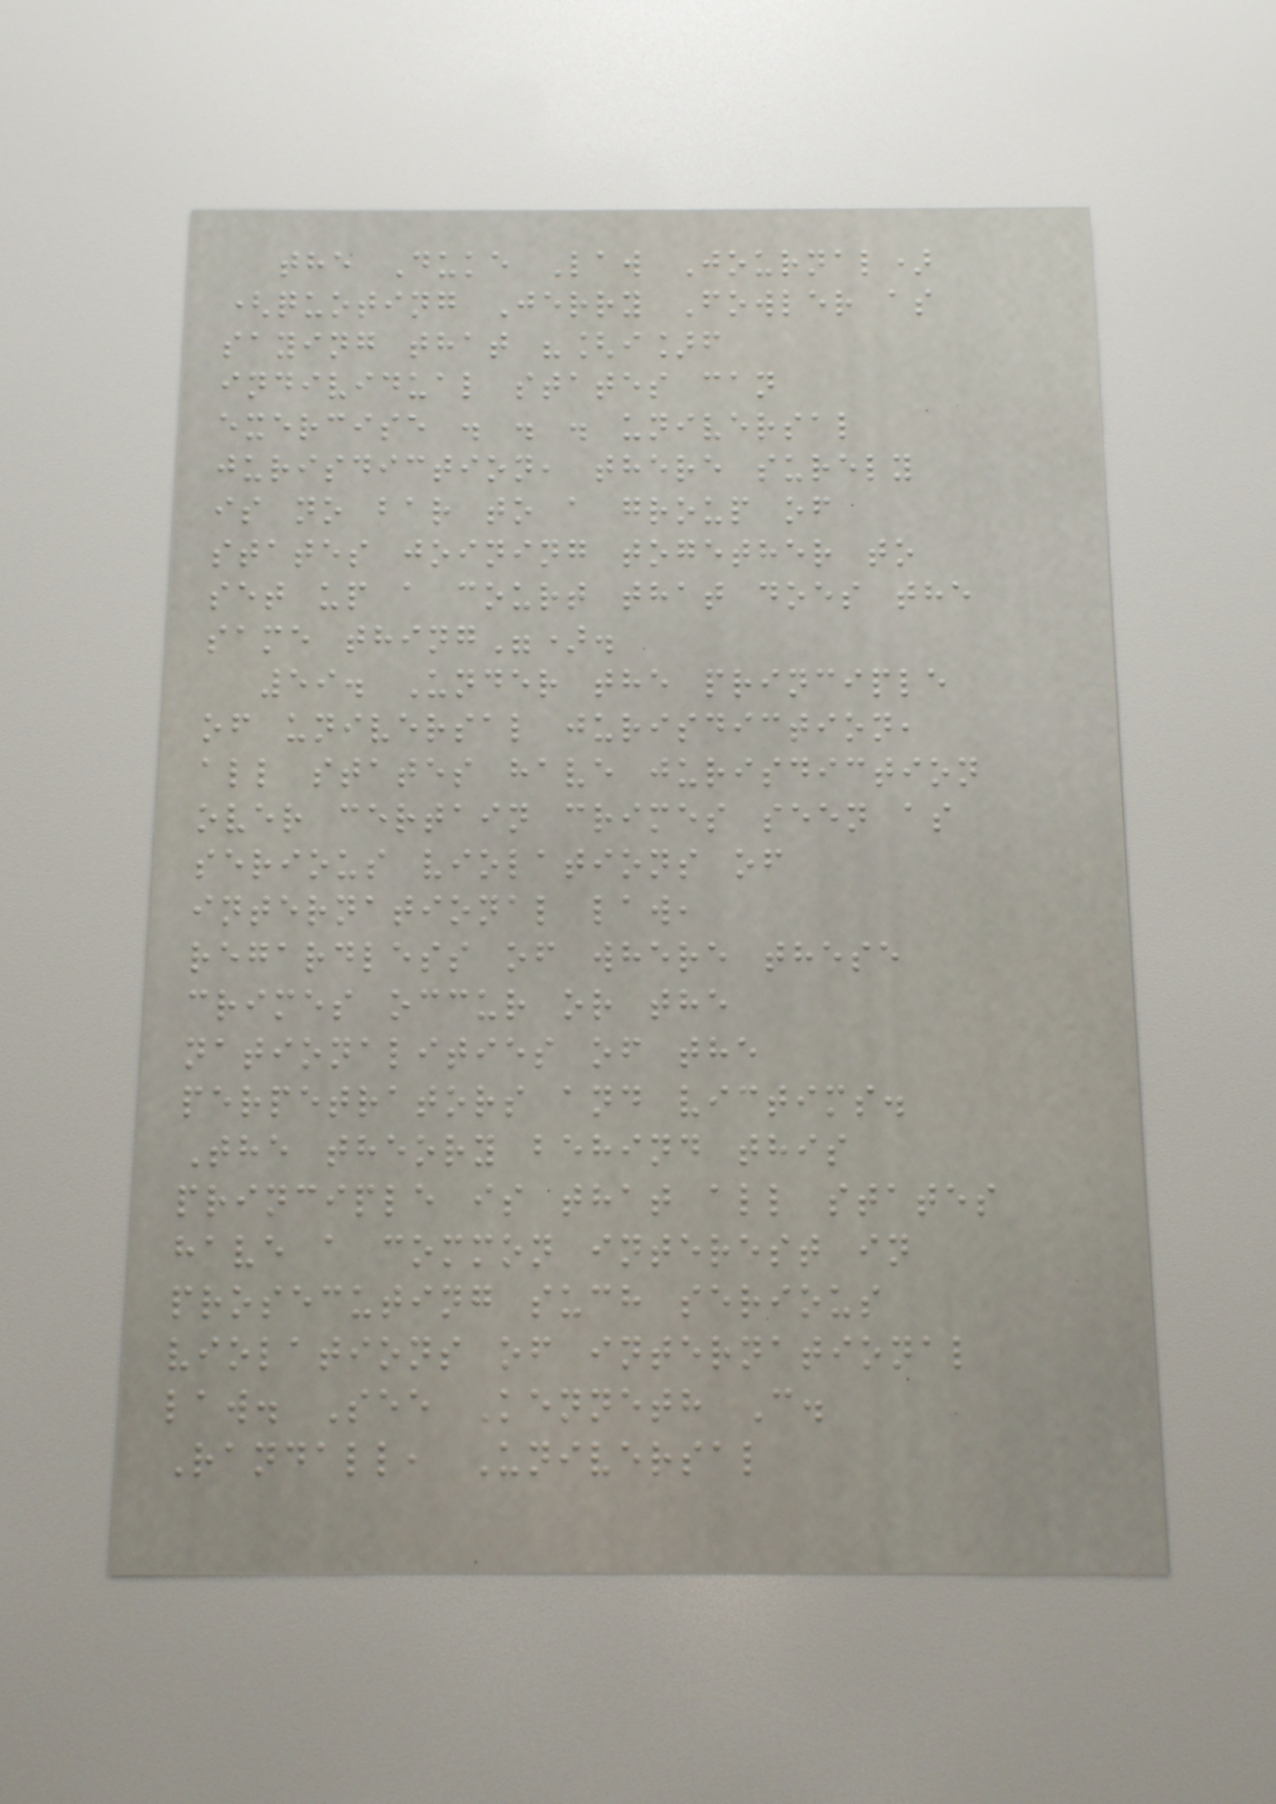the Duke Law Journal)
(quoting Jerry Fowler as
saying that "[i]f
individual states can
exercise . . . universal
jurisdiction, there surely
is no bar to a group of
states joining together to
set up a court that does the
same thing").
59. Under the principle
of universal jurisdiction,
all states have jurisdiction
over certain crimes seen as
serious violations of
international law,
regardless of where these
crimes occur or the
nationalities of the
perpetrators and victims.
The theory behind this
principle is that all states
have a common interest in
prosecuting such serious
violations of international
law. See Kenneth C.
Randall, Universal
